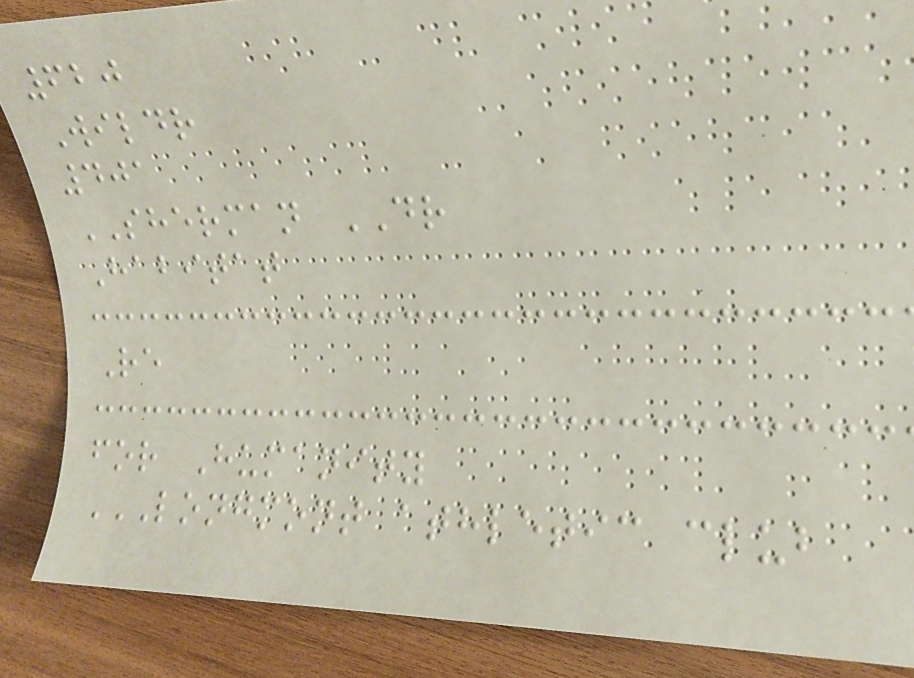620
Wildr
401
SHERMAN DR
Habitat
Re
for Humanity
LONGMONT ATHLETIC CLUB
